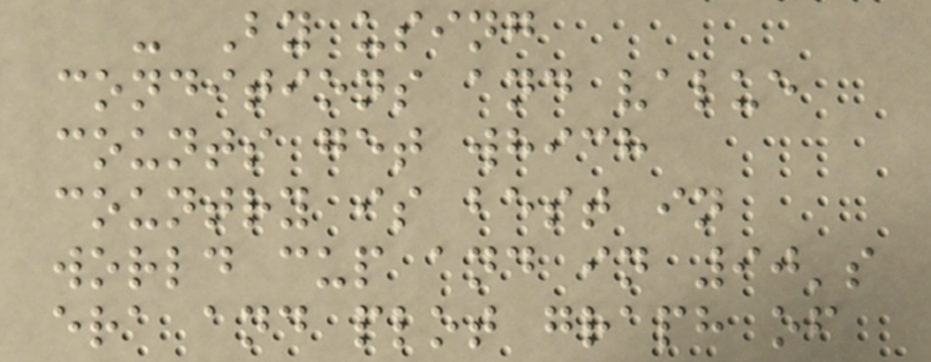- By using
conditions and value
counts get which
country is best in
world cup and in 90's
era and plot graph of
